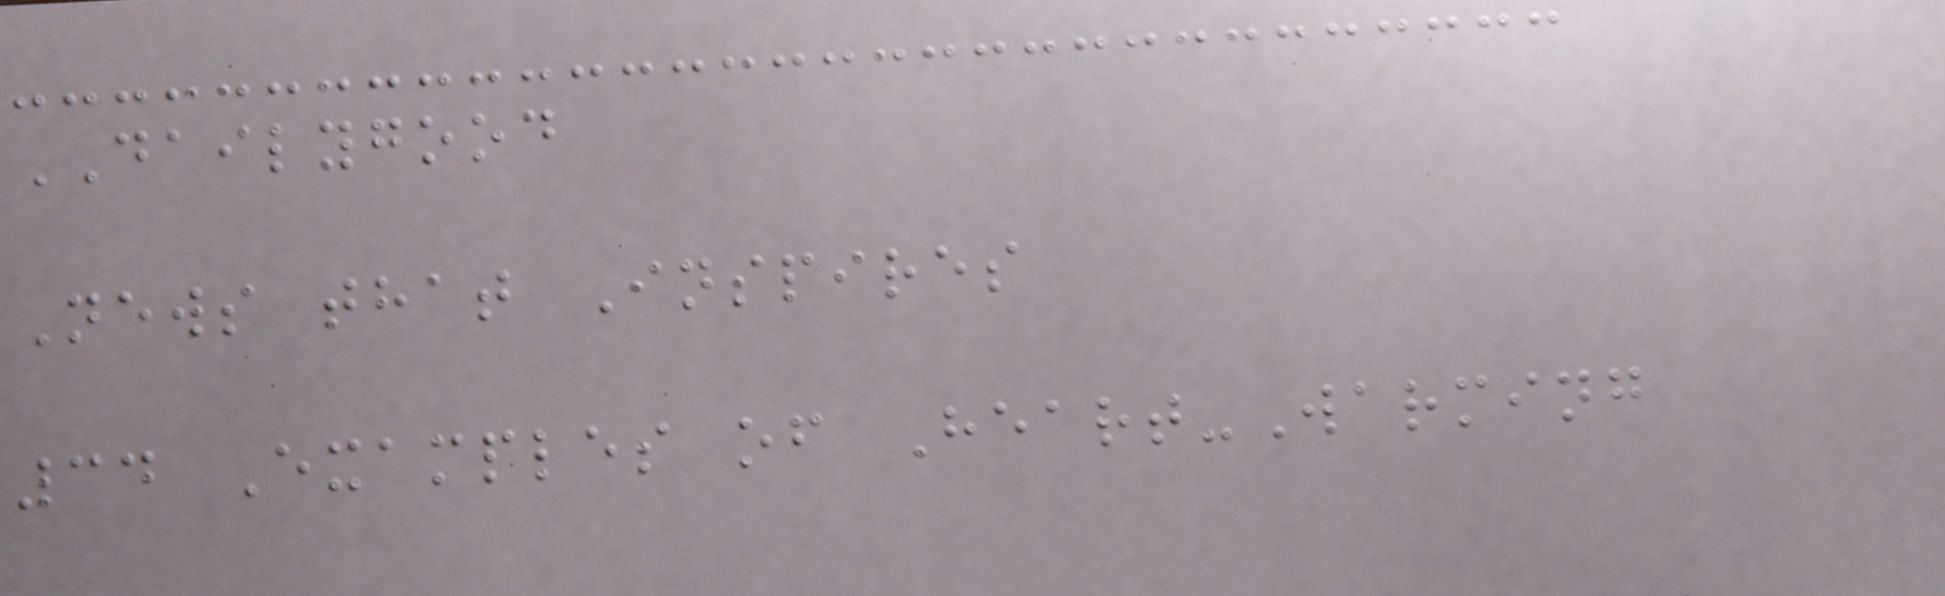DAILYGOOD
News that Inspires
34 Examples of Heart-Warming
